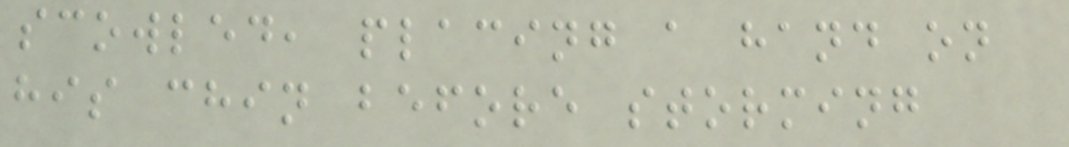scowled, placing a hand on
his chin before storming
